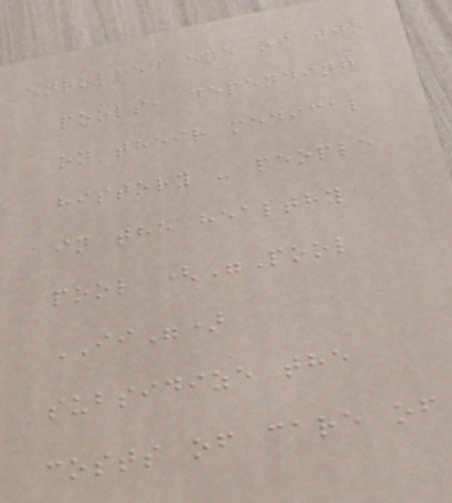enrolled one of two
pools, depending
on their medical
history - people
in the healthy
pool ("Pool
II")
subsidize the
costs of care of
